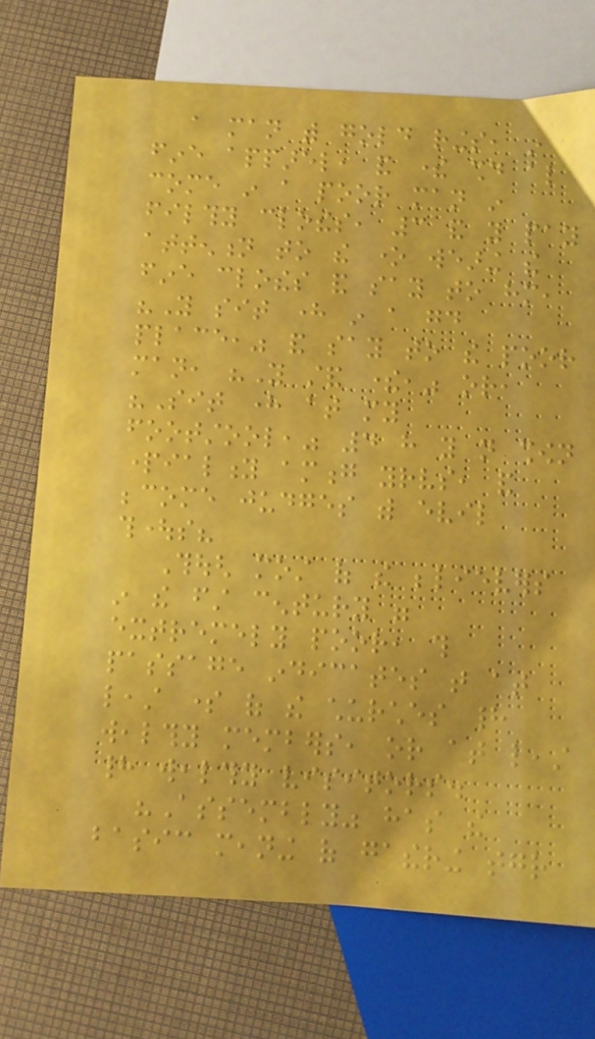a man with gold rings, in
fine apparel, and there should also
come in a poor man in
filthy clothes, 3 and you pay
attention to the one wearing the
fine clothes and say to him,
"You sit here in a good
place," and say to the poor
man, "You stand there," or,
"Sit here at my
footstool," 4 have you not shown
partiality among yourselves, and
become judges with evil
thoughts?
Though most of the believers
in the first century were
extremely poor, this
passage indicates that at
least some of the churches had
wealthy members, or at least
had wealthy visitors.
"Assembly" has the
basic meaning of gathering together
